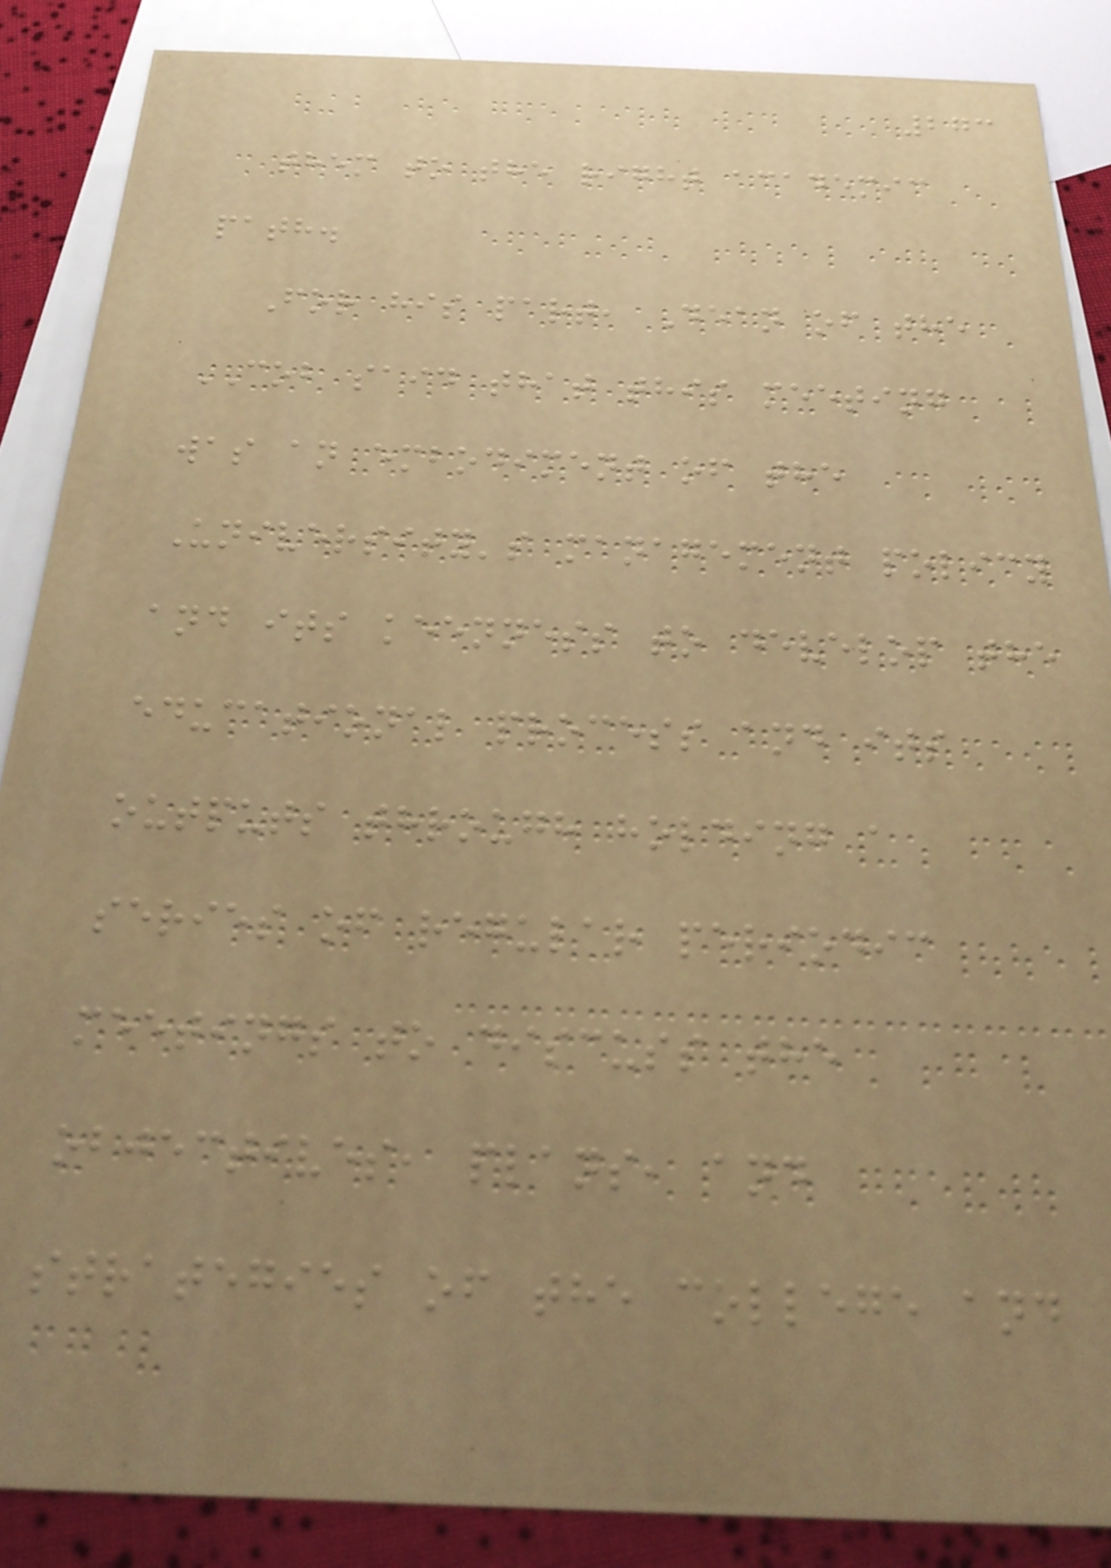273
them to the right academic
path.
For his part, Dean of the
COB said that this meeting
was an embodiment of the
University's management policy
and its keenness to develop the
educational process and its
outputs through holding a
series of regular periodic
meetings to discuss the
objectives, plans, and
strategies of the college and
